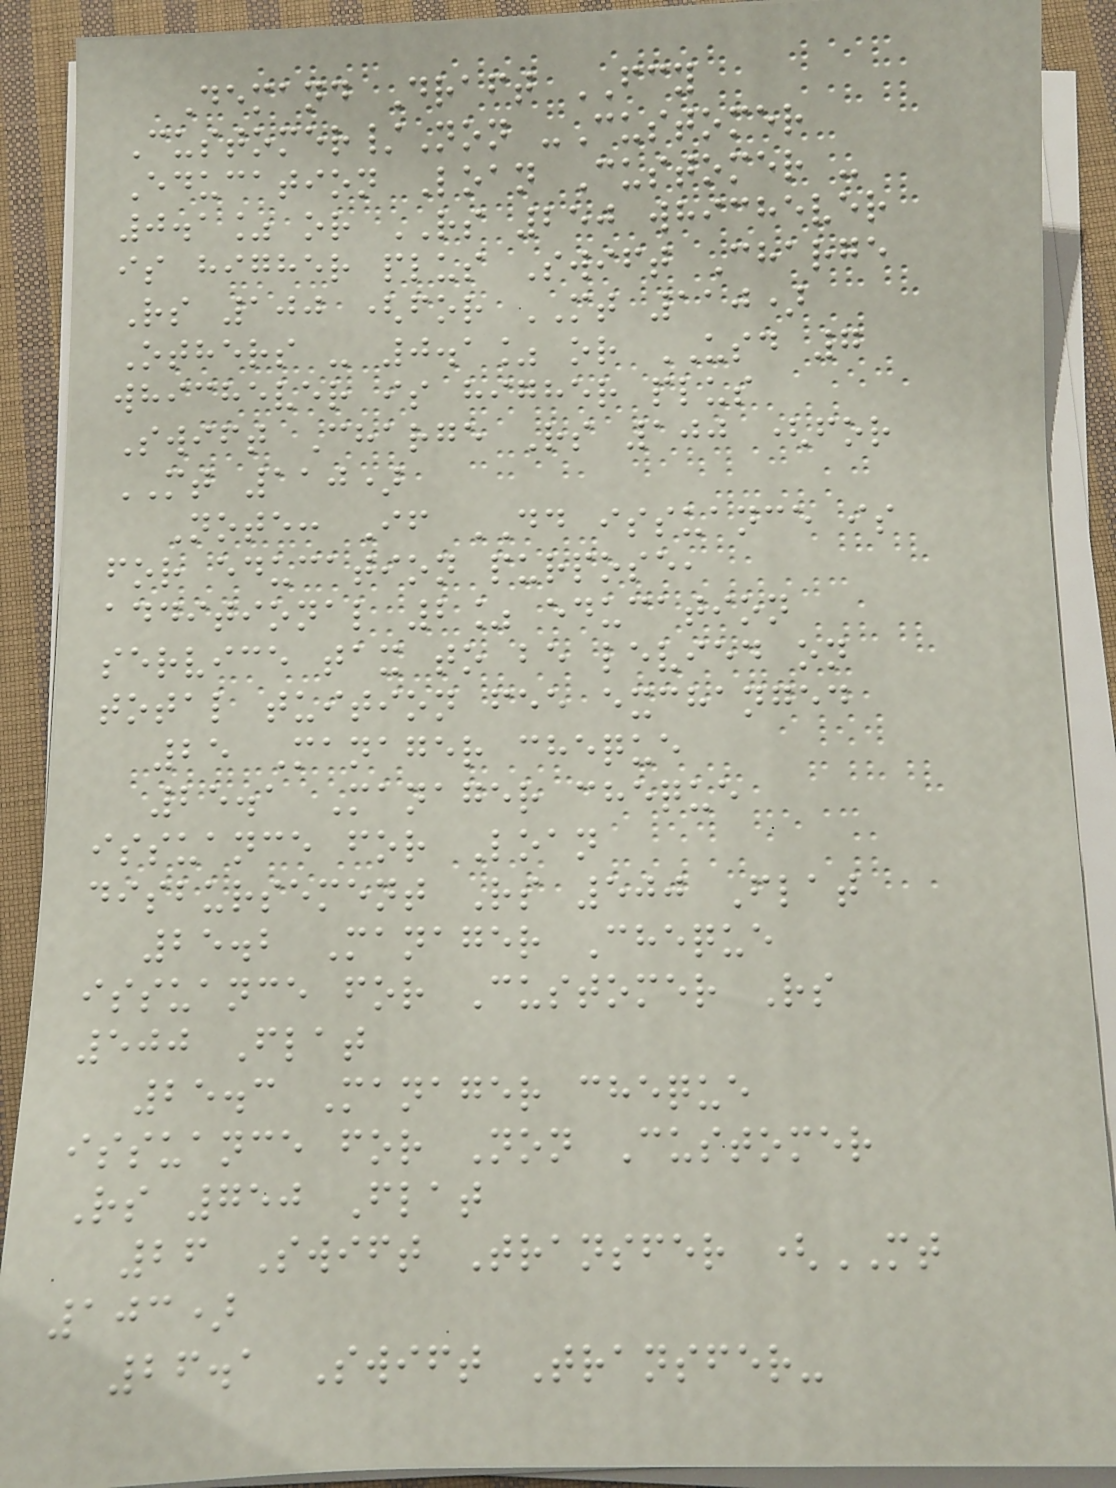Demand Draft FCY
Customer/Non -Customer
Education Loan Customer -
0.1% or RS 250 whichever
is higher plus Swift Charge
Rs 100 (for MT 110)
Others - 0.1% or USD 7
whichever is higher plus
Swift Charge Rs 100 (for
MT 110)
Note: If DD issuance is
for education purpose,
additional 2% education
service tax to be levied on
total tuition fee exchanged
25 Manager cheque
25.1 Manager cheque
issuance for Loan
disbursement Rs 500 Flat
25.2 Manager Cheque
issuance for Customer Rs
500 Flat
25.3 Manager cheque
issuance for Non Customer
Rs 750 Flat
26 Swift Transfer (MT
103)
26.1 Swift Transfer-
